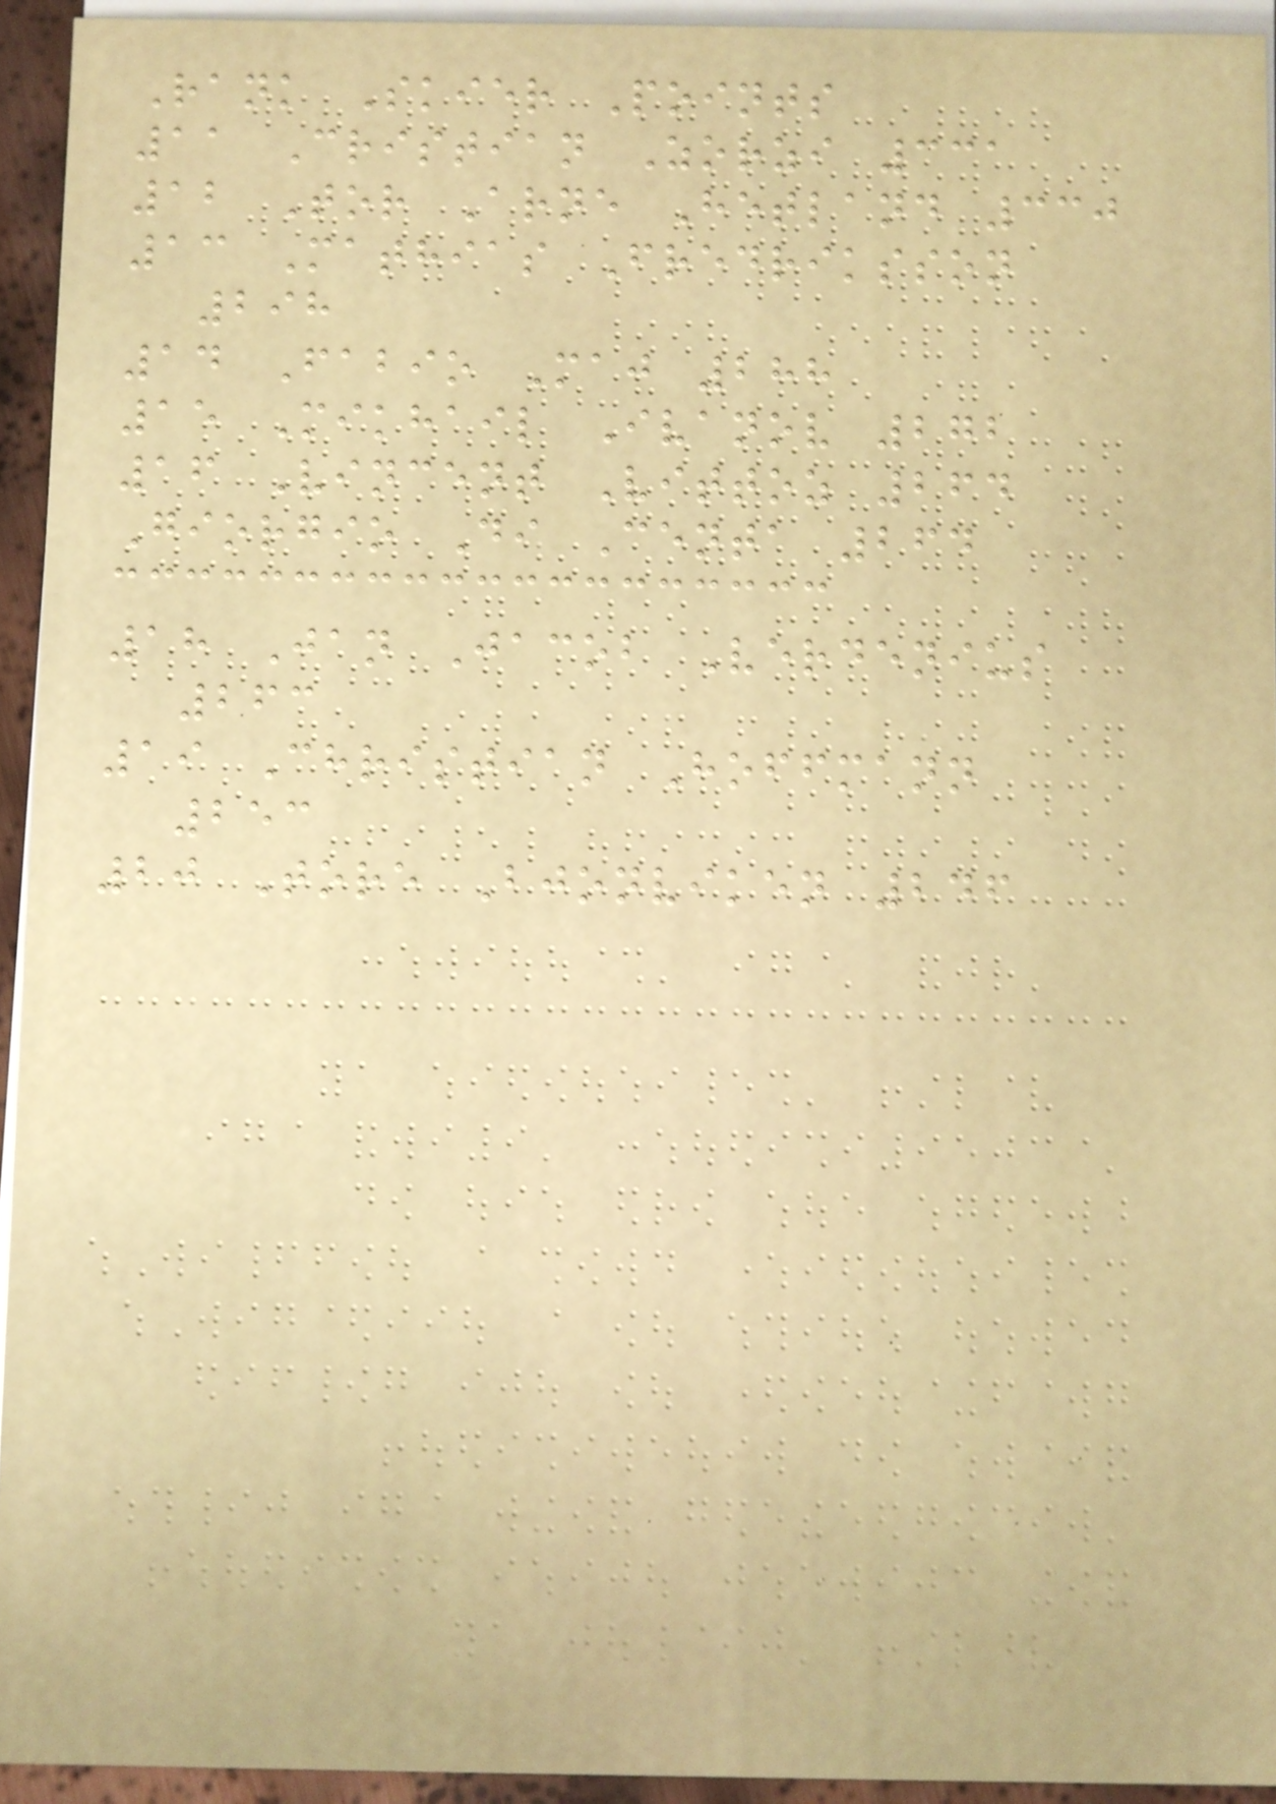Rank Skier Points
11 Cristian Zorzi 331
12 Tor Arne Hetland 330
13 Mathias Fredriksson
298
14 Fabio Maj 288
15 Mikhail Ivanov 272
16 Vincent Vittoz 264
Giorgio Di Centa 264
18 Jan Jacob Verdenius
263
19 Christian Hoffmann
253
20 Tore Bjonviken 246
